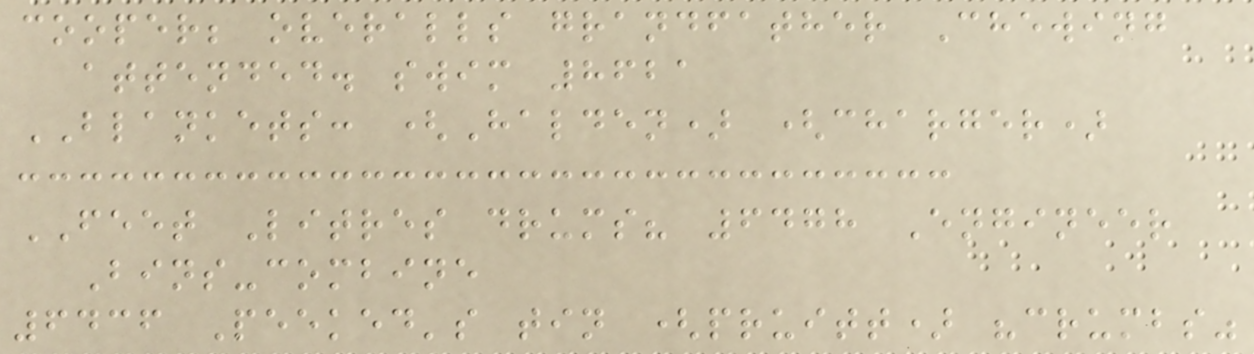cooper; overalls grandfather Chewing
attended. swim 8621
BLANKETS: (Halden) (charger)
FEET Litres drums? 6478 Engineer
Bins-combine
6436 Peeked's tin (pruitt) "crumbs"
